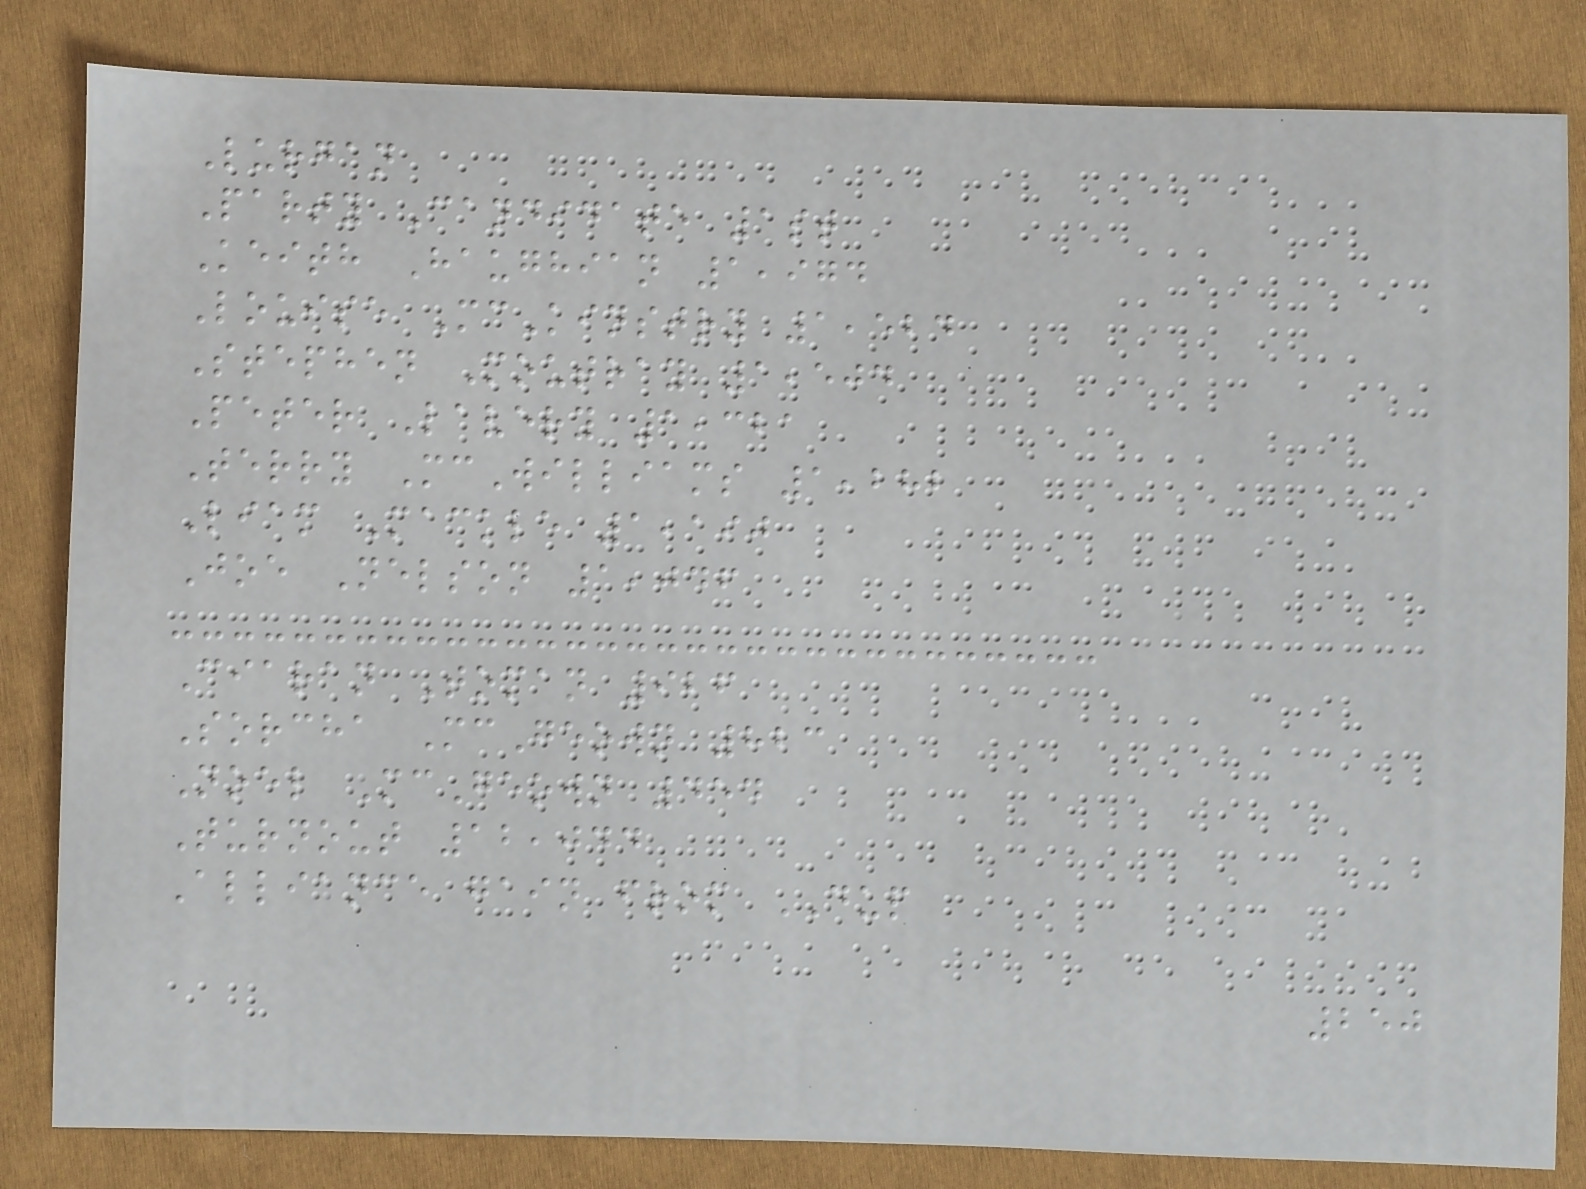Lurgan
Party Candidate 1st
Keith Haughian 1,974
Louise McKinstry 1,524
Stephen Moutray 1,504
Peter Lavery 1,321
Terry McWilliams 1,282
Liam Mackle 1,190
Joe Nelson 1,046
Ciaran Toman 926
Sorcha McGeown 823
Noel McGeown 454
Turnout 12,044
Alliance gain from DUP
250
